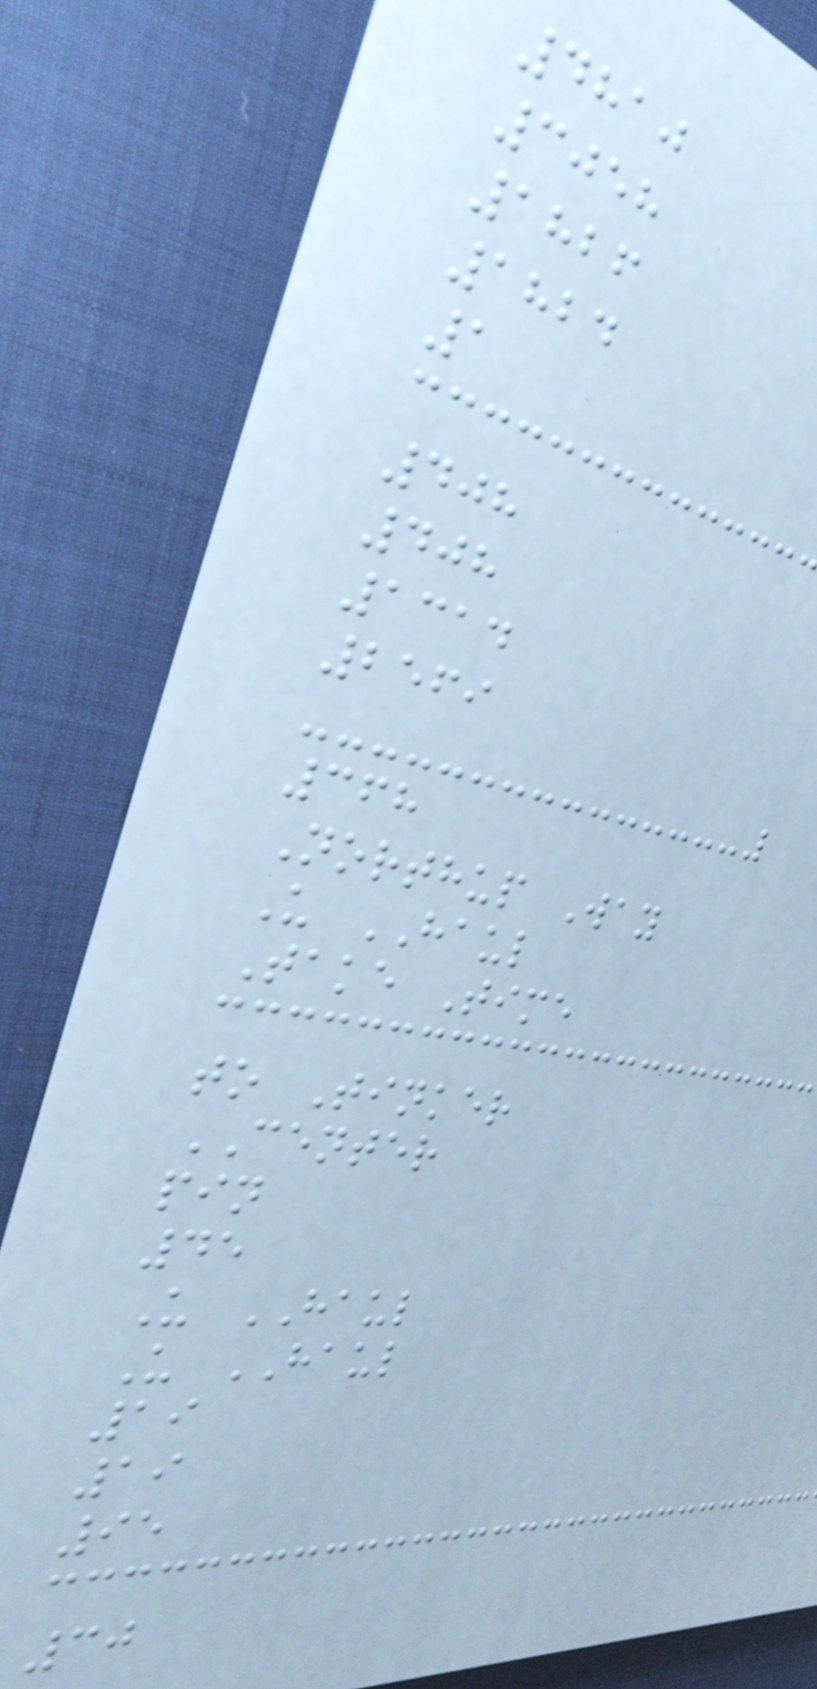4810
3058
1826
1824
1
408
408
1314
2569
368
Northup Way
U HAUL
Take Time
to Tinker
CENTER
pin
45
U HAUL
U HAUL
19
19
95
30
